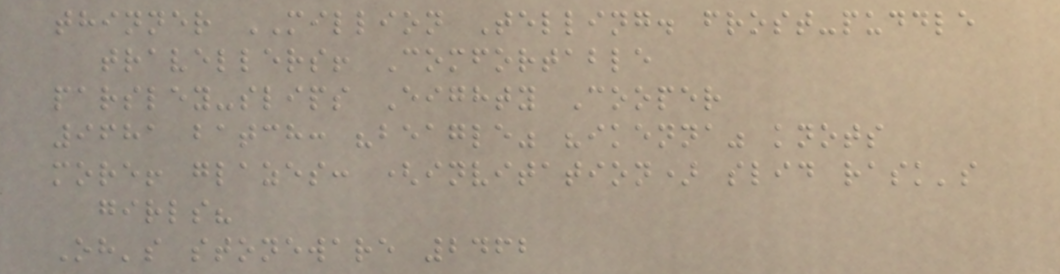thinner MILLION Telling. frost-puddle
travellers! Comfortable
parsley-slips Eighty Cooper
9681 batch: "beagle" "ikenna" knots
more! glazes: (invitation) slid rask's
girls?
Oh's stoneware 2462
